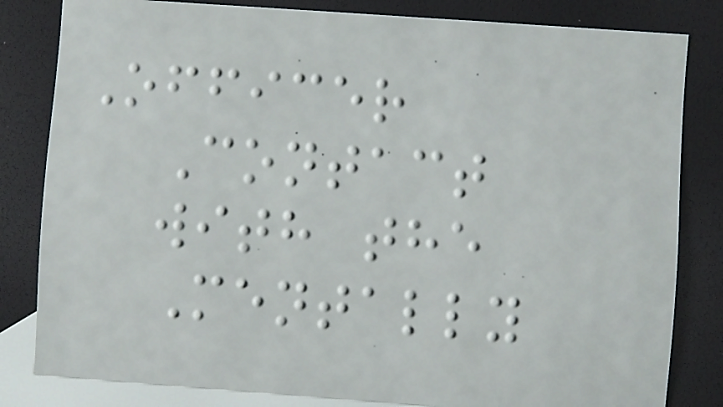Officer
Contact
with the
Mentally
